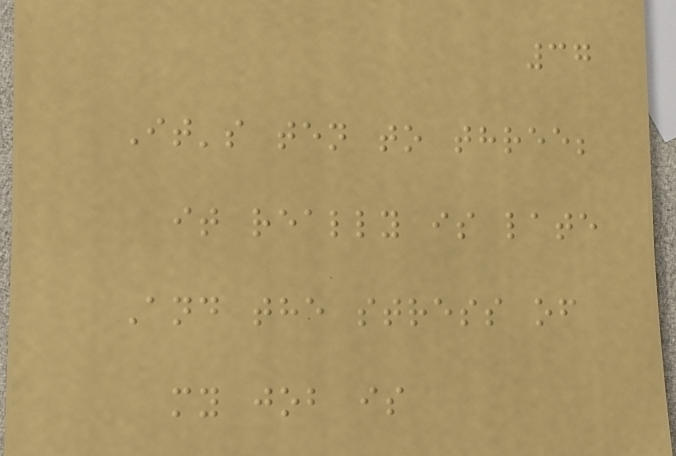37
It's ten to three;
it really is late
And the stress of
my job is
